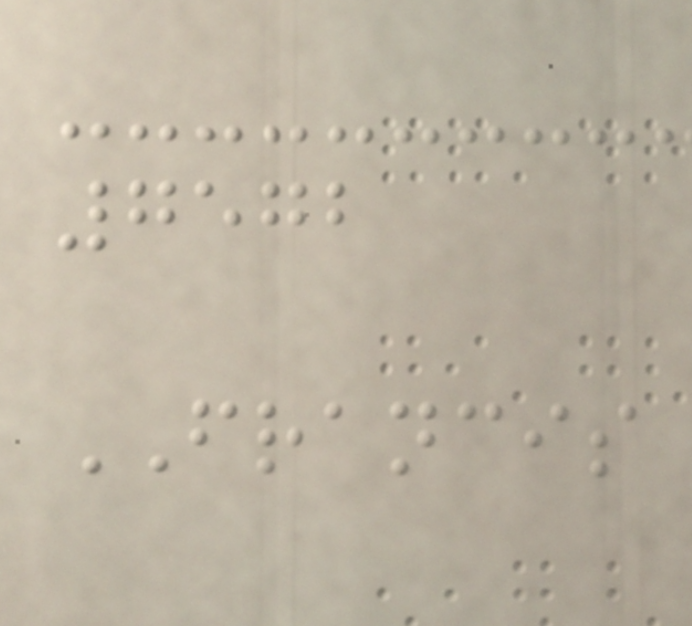7572
FRANCIS
